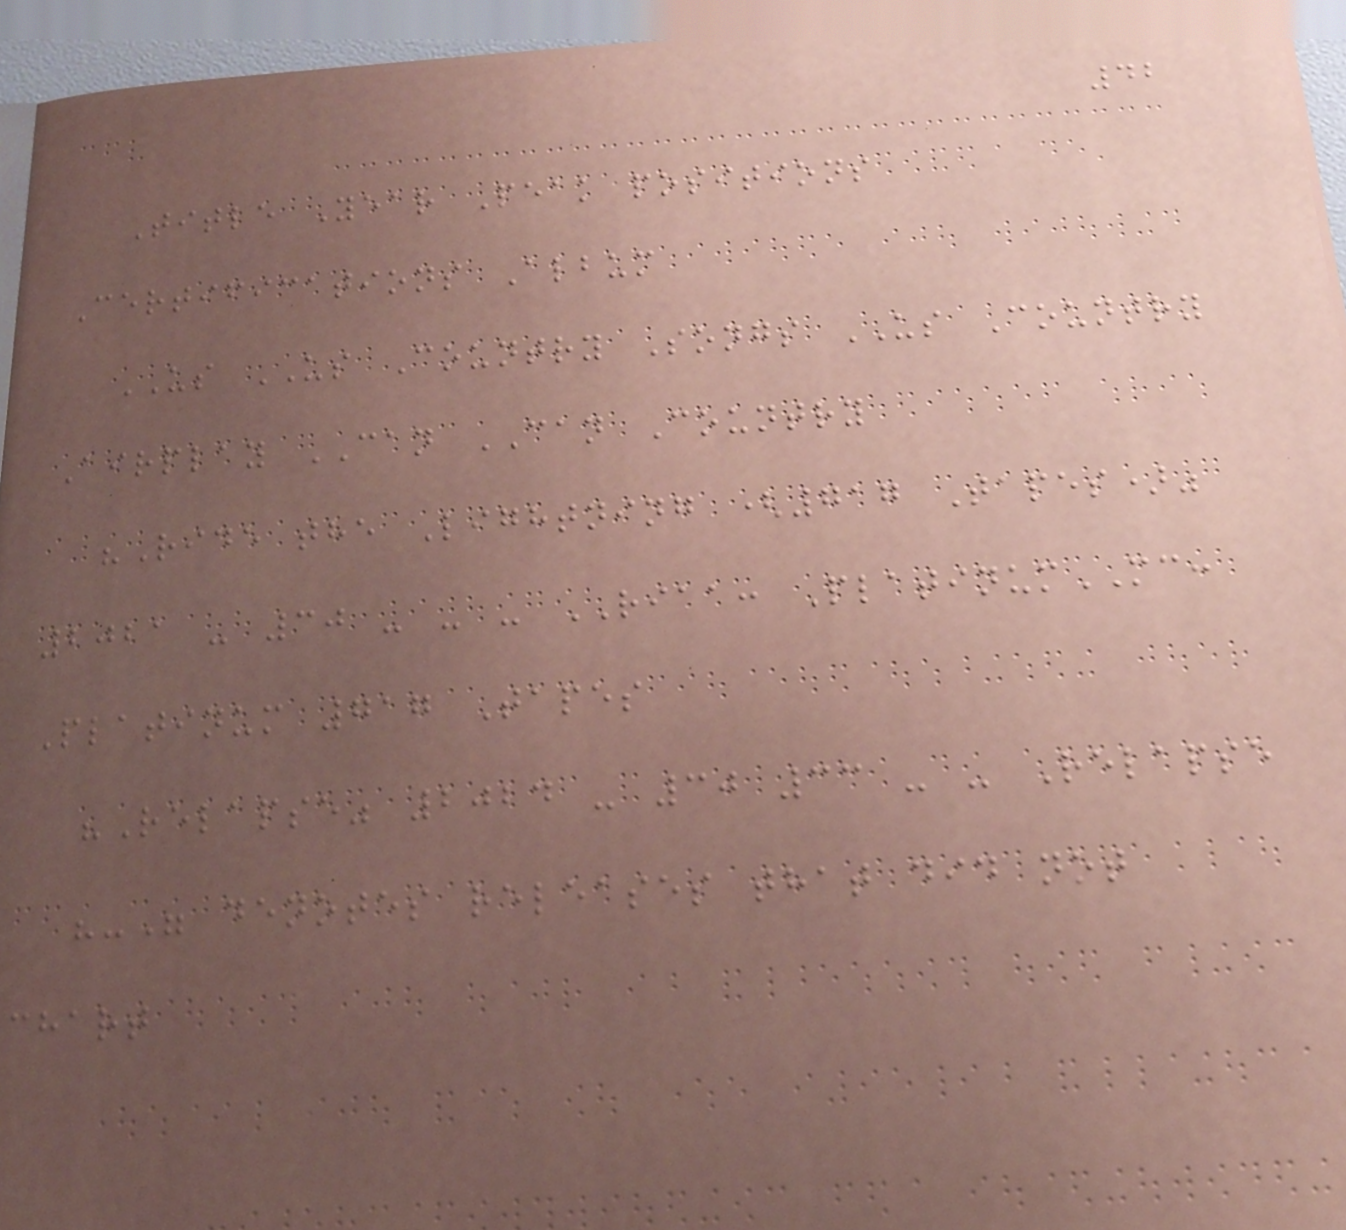42
Title Year Peak positions
Certifications Album
US US Country Songs US Country
Airplay CAN CAN Country
"Ride the Lightning (717 Tapes)"
2021 - 30 - - - RIAA: PlatinumMC:
Platinum 717 Tapes
"Relapse" 2024 - 30 33 - - Relapse
"-" denotes releases that did not
chart
